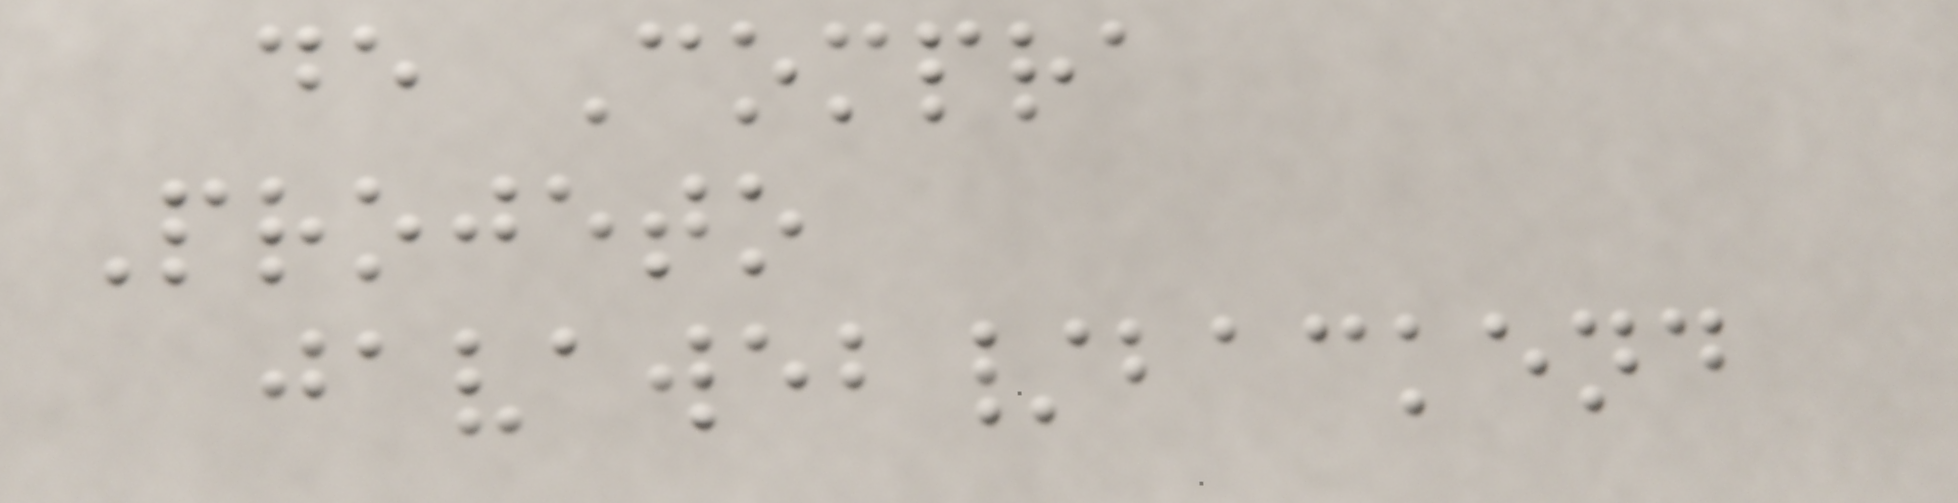de Compra
Projeto
javaweb/backend
